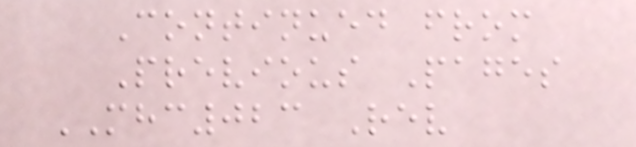Continued from
Previous Pages
MHC023 Rev
